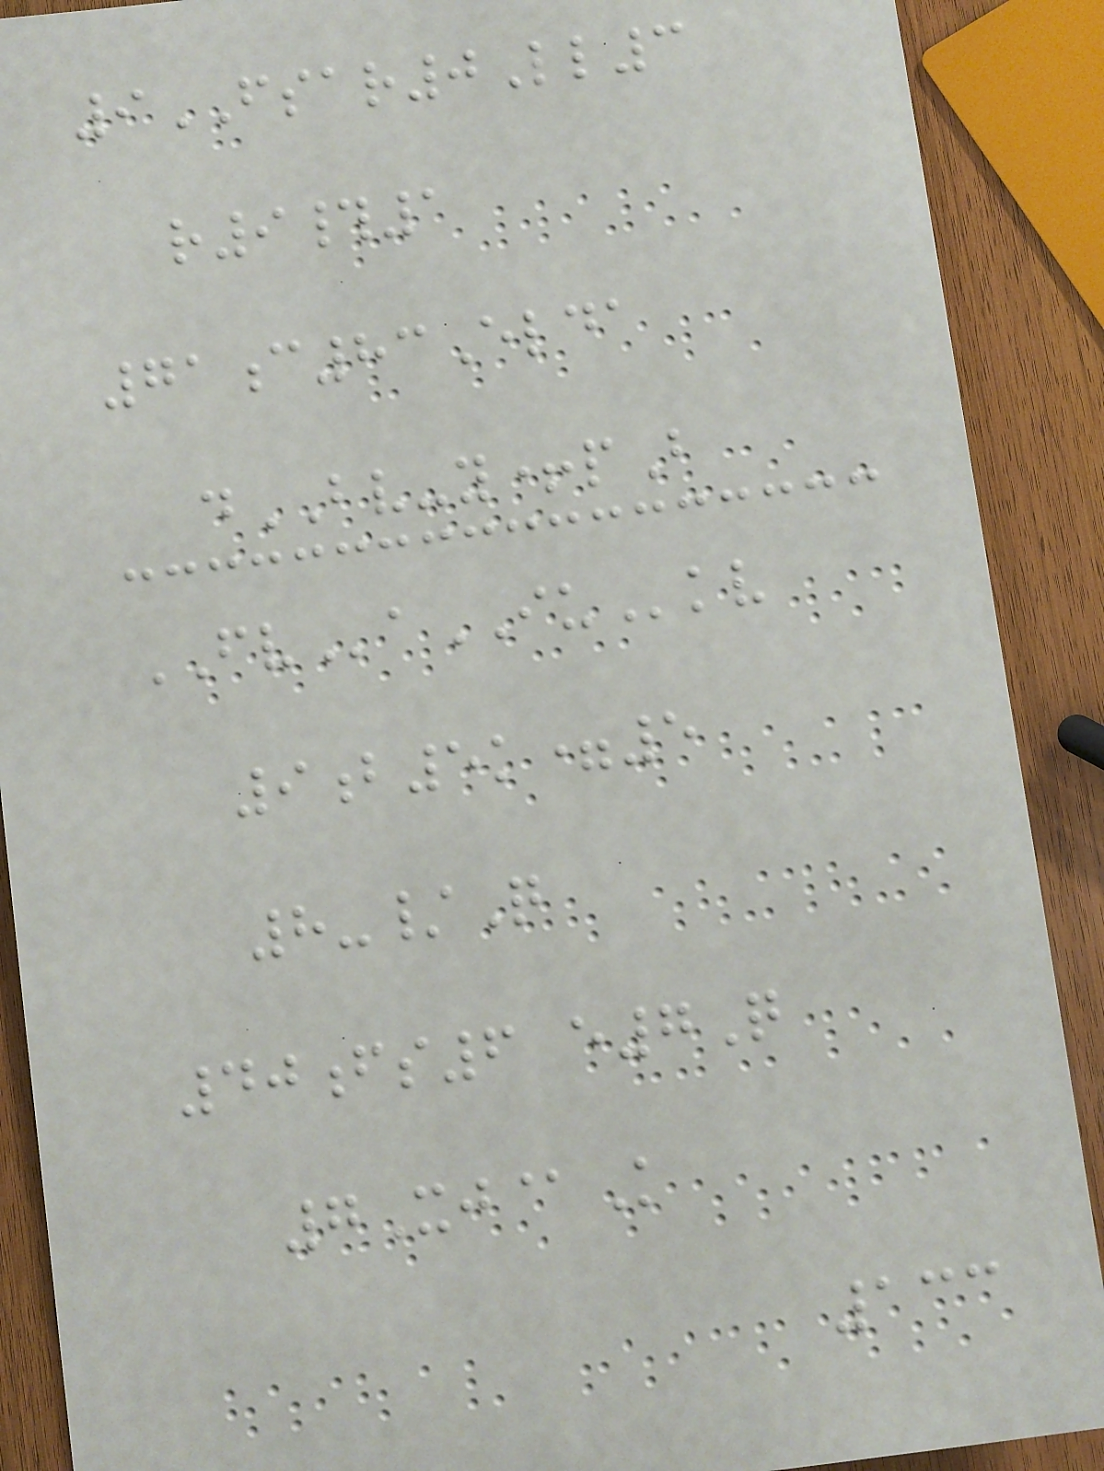9FSAR0Ll3
r9#1
71c83Elda
dBV-y+pB
FVaIUkv
9b5k=5
8-/Q
40fs6 e7Q
7Xj@K
133
